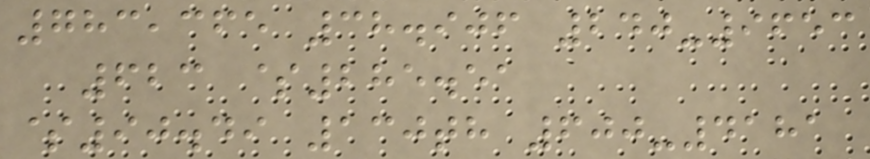783,365 38.906 240-9653
623 $285.51
$90.49 130th 600-4181
